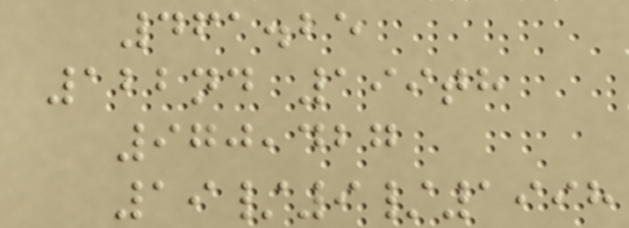461.25
122nd 199th
970,427
19/9/1998
